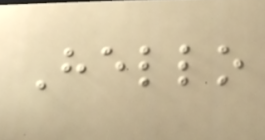Hello
